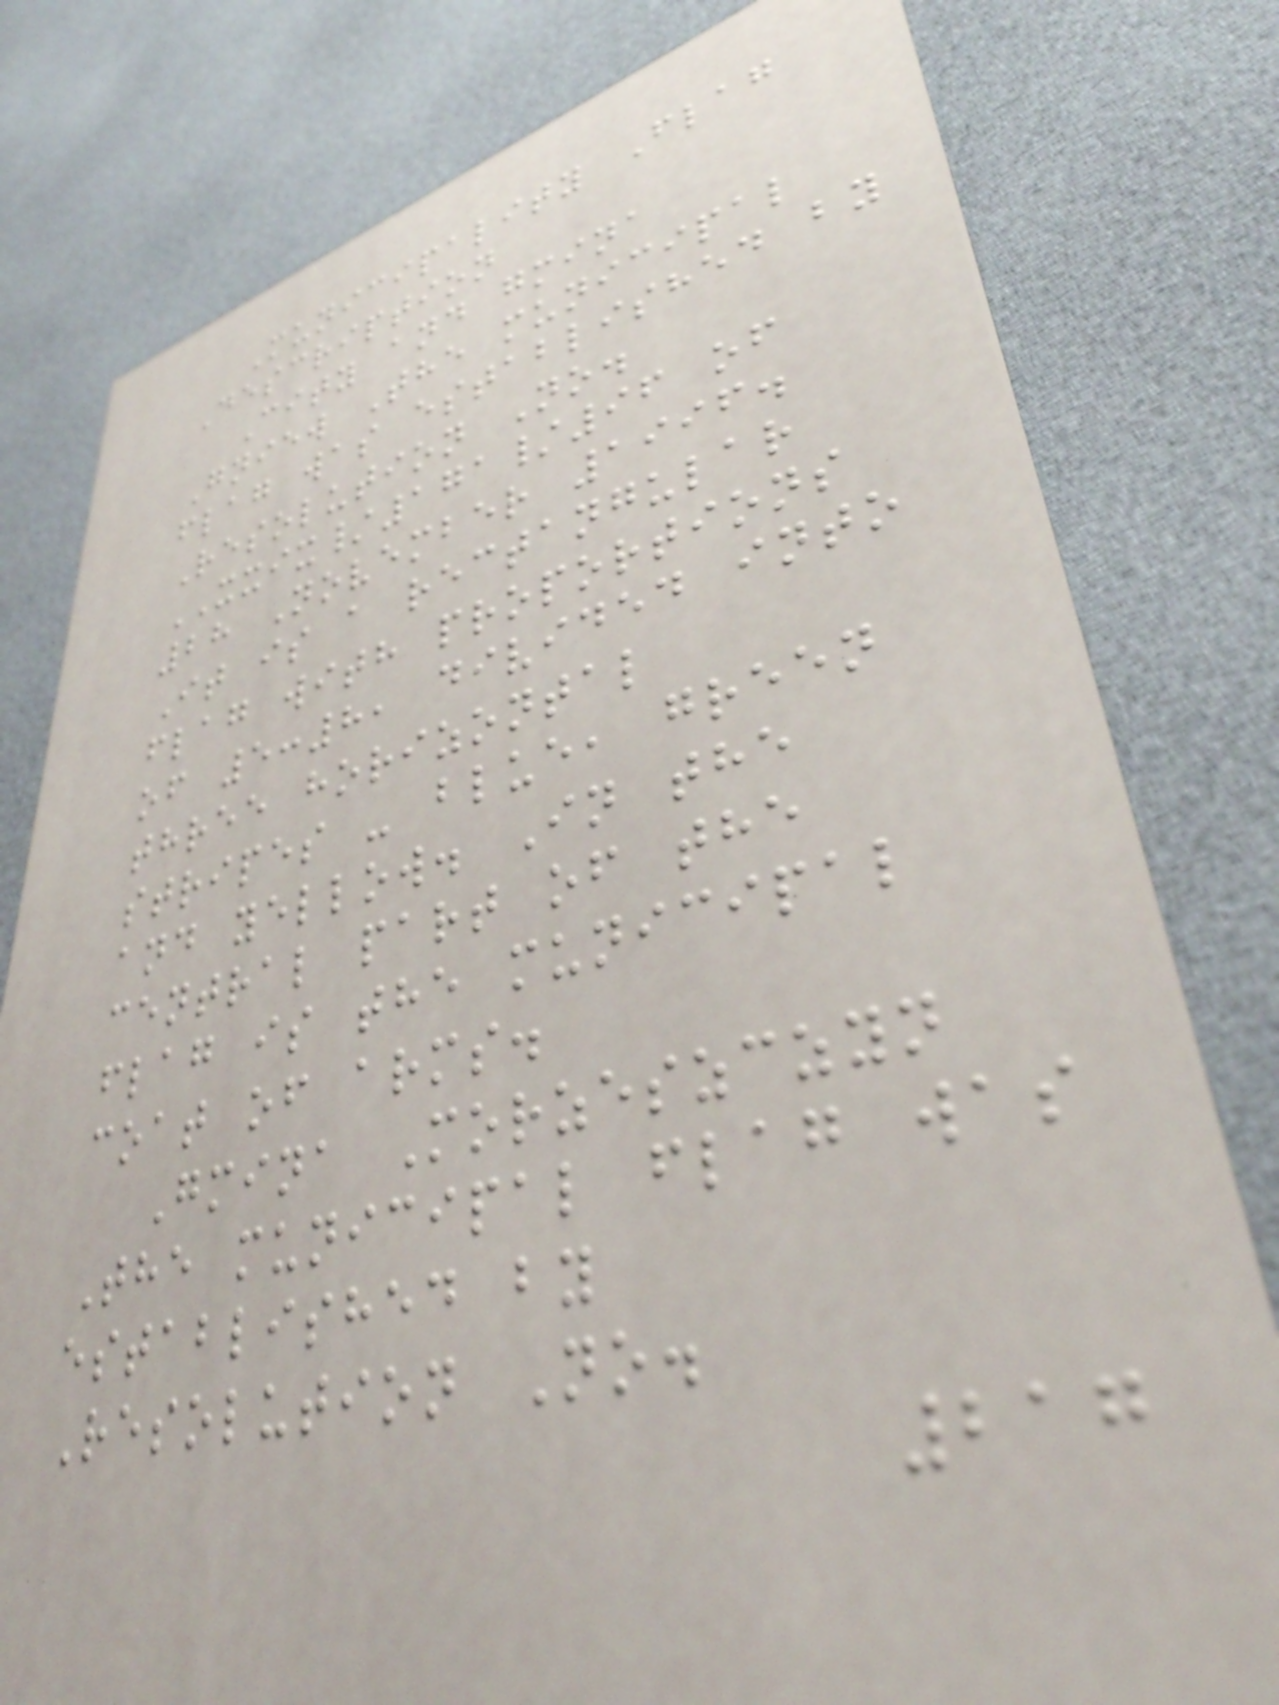Municipality Flag
Description
City and gmina
Gniew The municipal
flag was established by
Resolution No.
XXIX/171/96 of
28 November 1996.
It is a rectangular
flag with proportions
of 5:8, divided into
three horizontal
stripes - blue, green
and yellow. In the
central part of the
flag is the municipal
coat of arms.
Gmina Morzeszczyn
The municipal flag was
established by
Resolution No.
217
